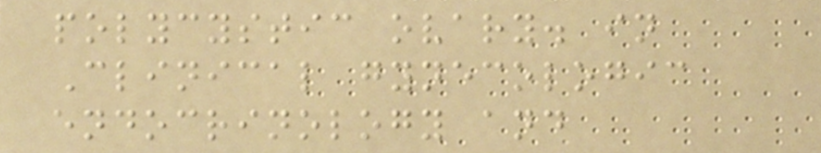polycystic ovary. in
Clinical gynecologic
endocrinology and
